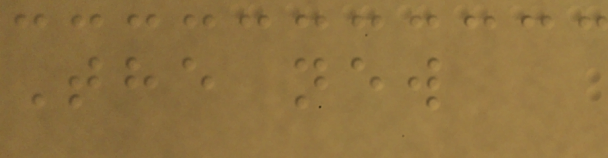The new
